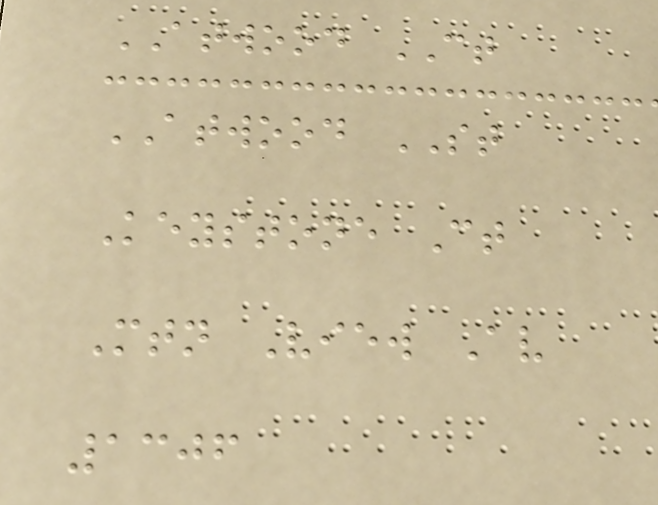ATWOOD CT
ATWOOD ST
Keystone Ct
Mtn View Av
1306
